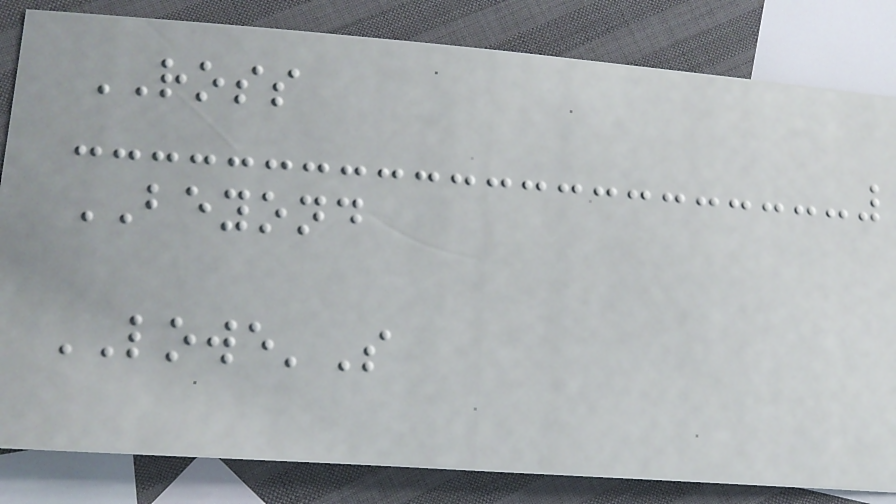ROSS
BEYOND
LOWE'S
